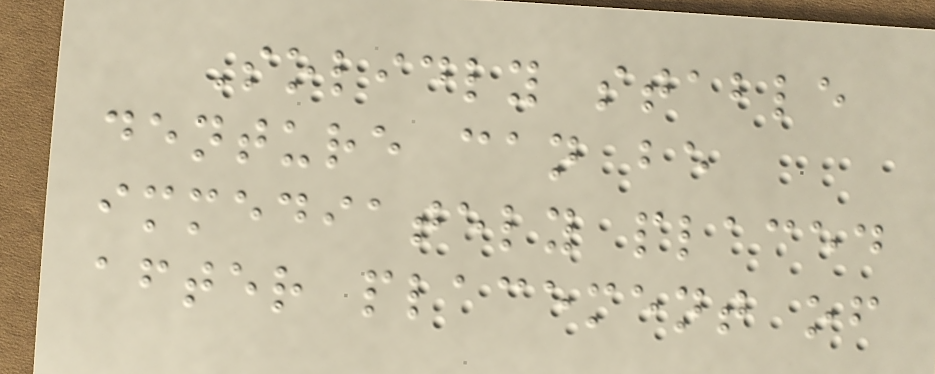Solidly stable
denture can be
immediately placed
after placement of
